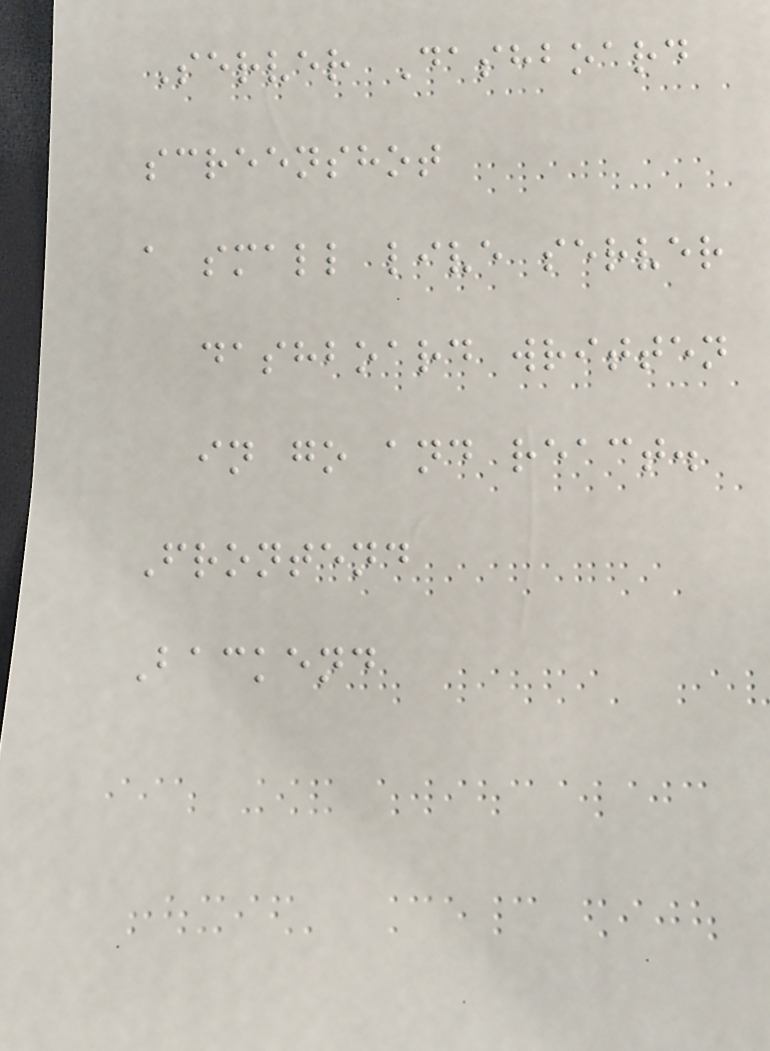Server Dashboard
screenshot
a small live server
dashboard written
in go and react.
Frontend
Backend
